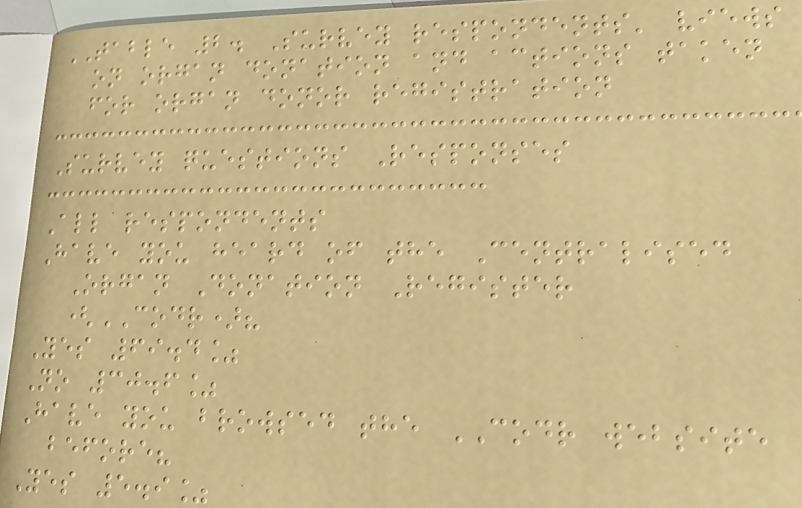TABLE 2. Survey respondents' views
on organ donation and actions taken
for organ donor registration
Survey questions Responses
All respondents
Have you heard of the Centralised
Organ Donation Register
(CODR)?
Yes 69.4%
No 30.6%
Have you browsed the CODR website
before?
Yes 5.9%
